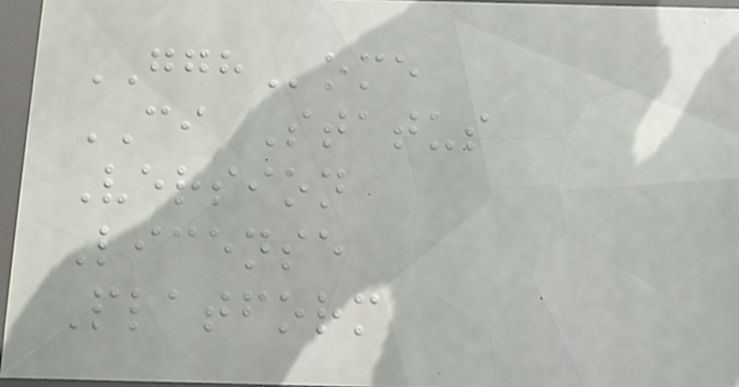GGHome
CI Status
Version
License
Platform
